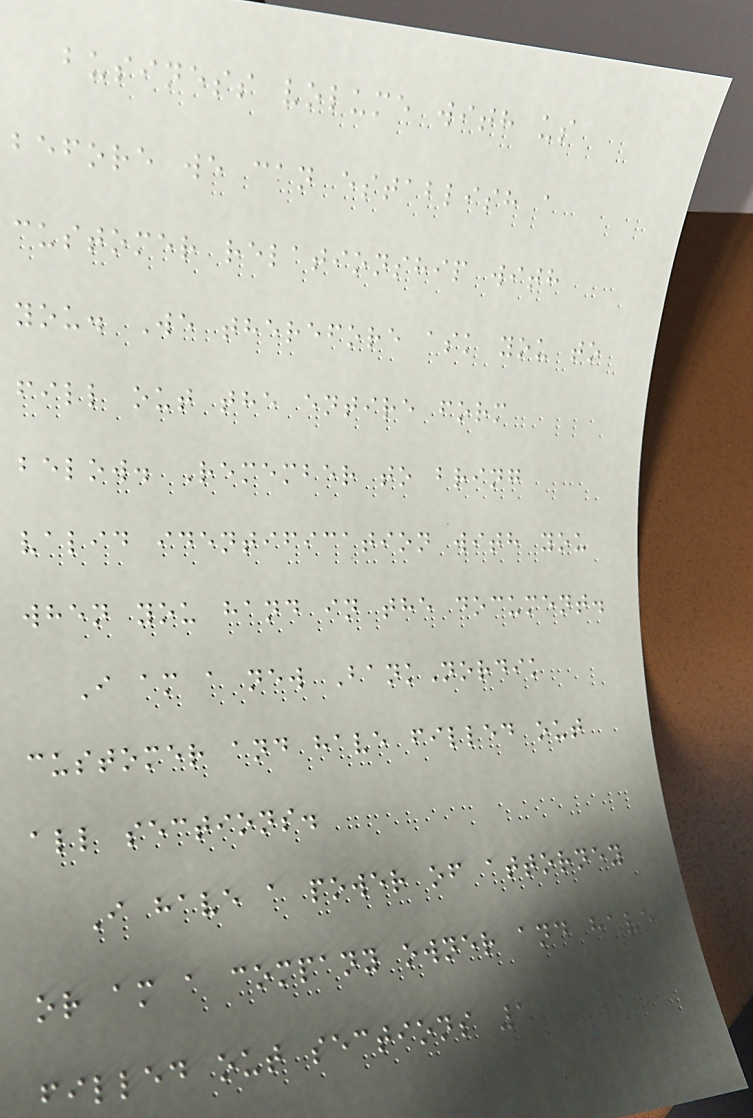business volume with us
before we can establish a
customer relationship with
you. We therefore ask you to
fill out the entire form
below. Remember to bring
valid identification with you
when you hand in the document.
I am a new BankNordik
customer and have filled out
all sections.
I have a power of attorney
or am a company owner and have
filled out sections 1 - 5
